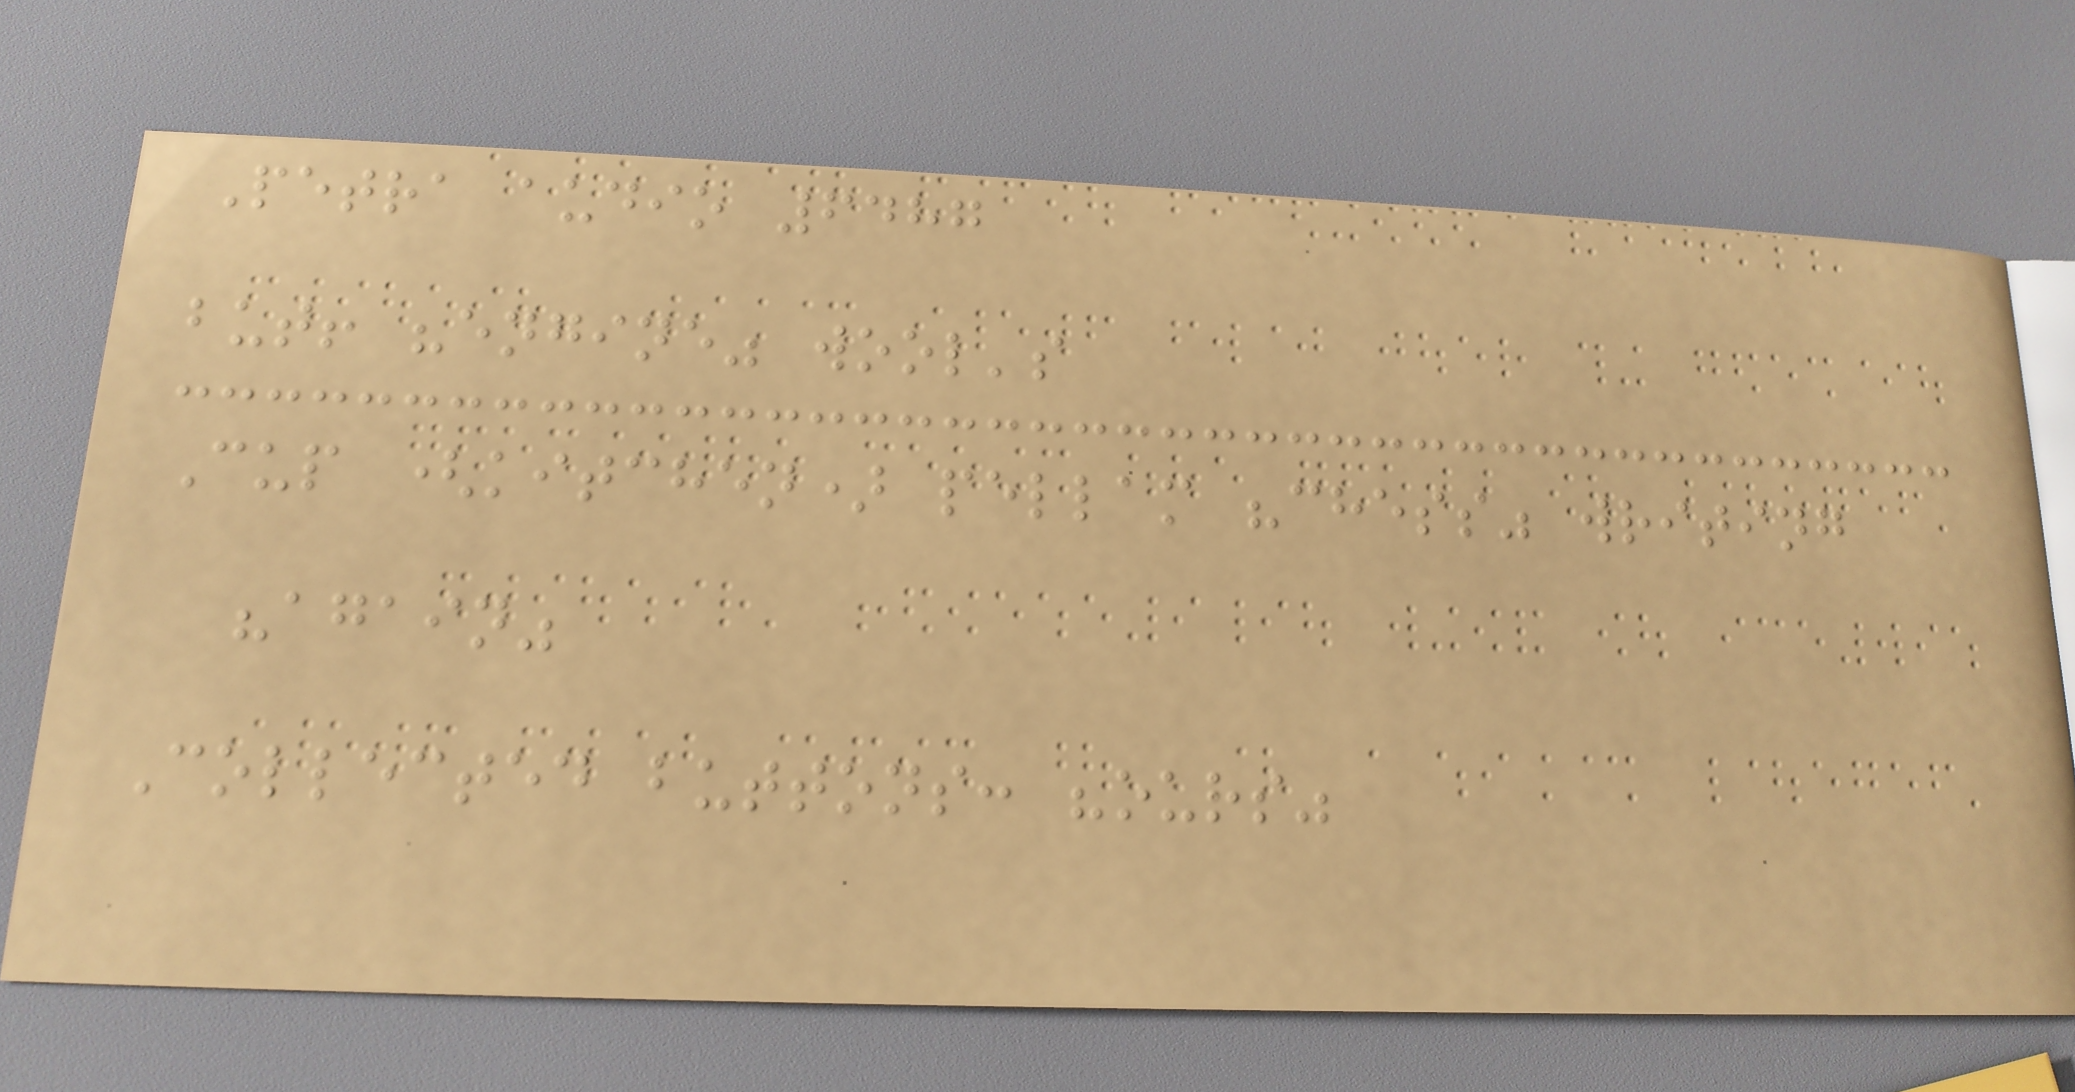Petra audio 6487
but! "engine" wool's
Cup (kitchen) pellam "chess" writing
"again"
Collected buttons: "ours"
